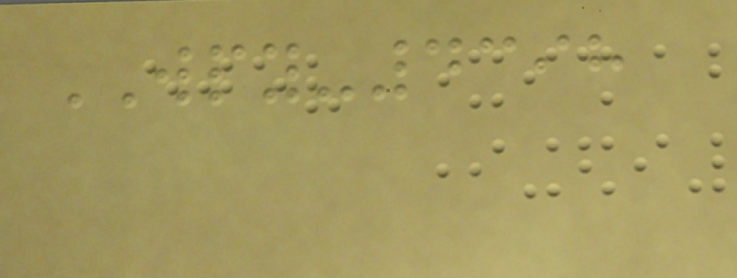WPY-4398
